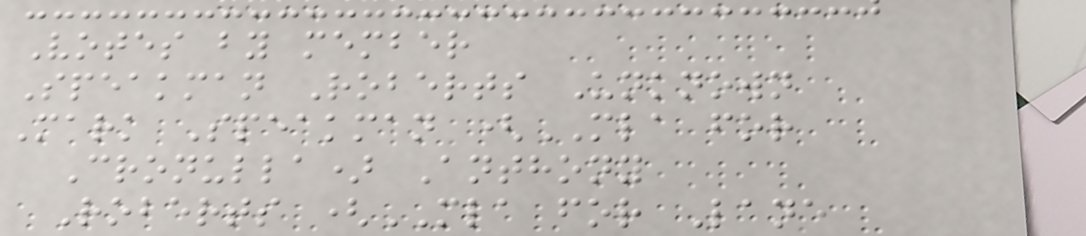Votes by member
Speakman Roberts Unknown
Mark Speakman (MLA for
Cronulla) Anthony
Roberts (MLA for Lane
